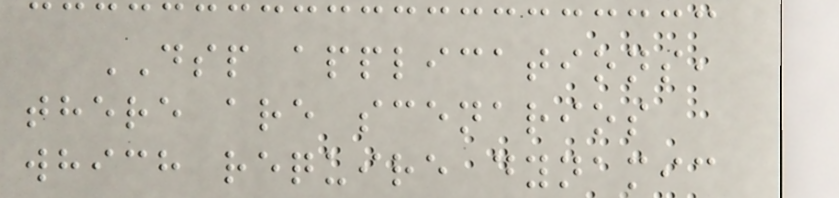DSP applications,
there are scenarios
which require dynamic
